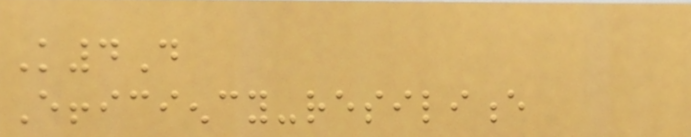K4D
Efficiency-resilience
